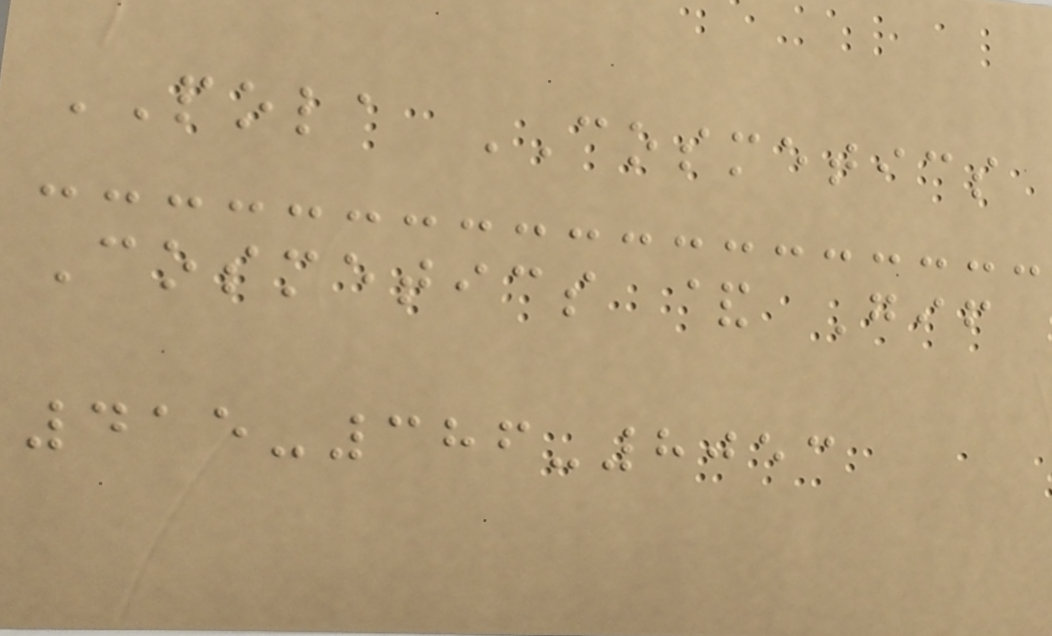POLA COSMETICS
Cosmetics & Gif
415-386-8053
